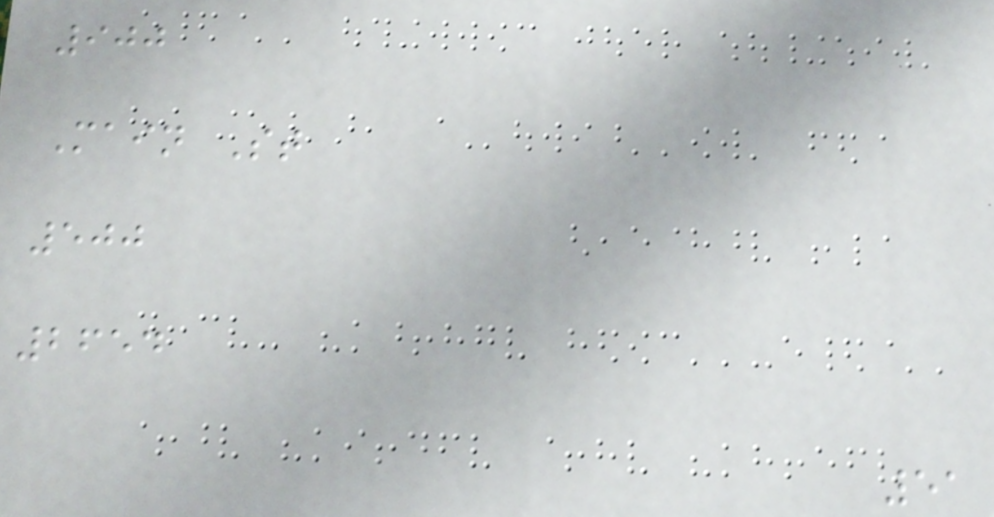900
Main St
500
2654
51
